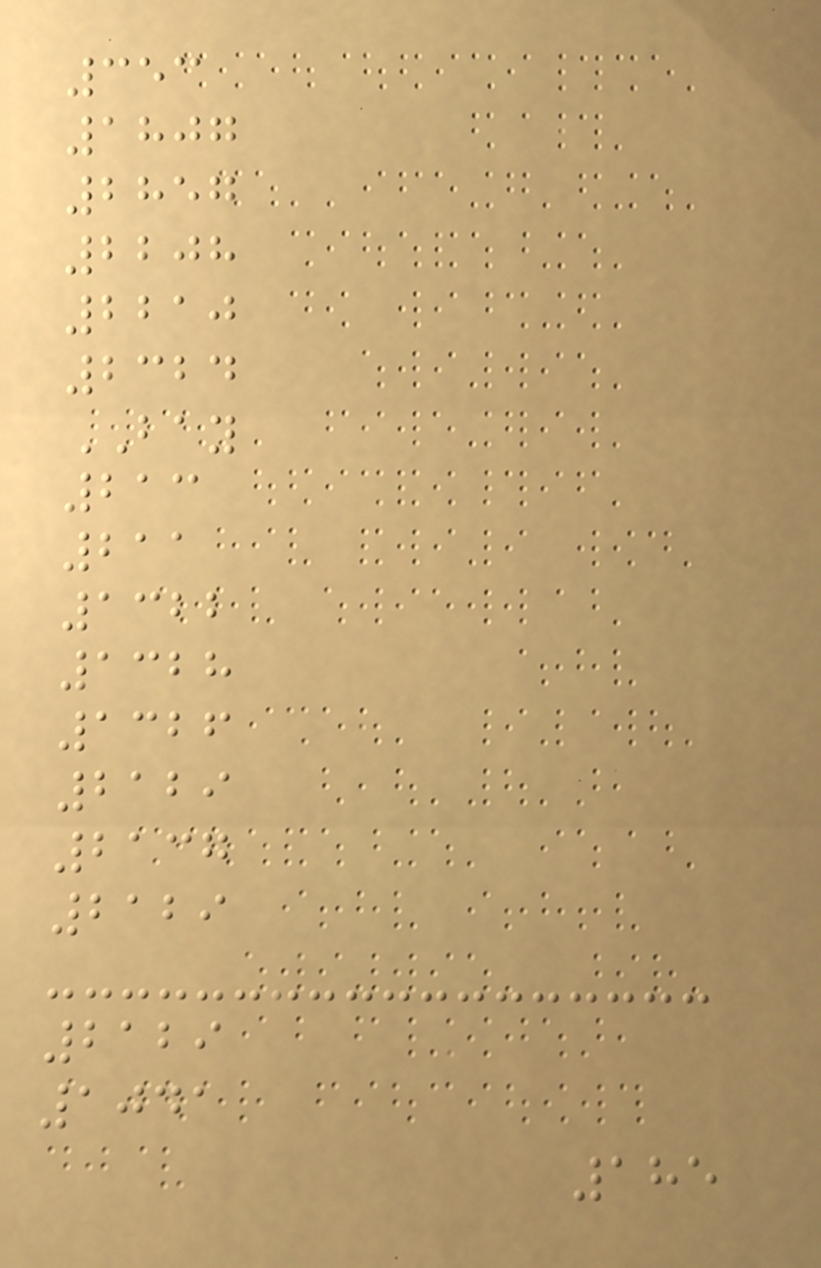353
1807
2857
2208
2210
2324
BAY
213
211
1322
1328
1326
2129
2137
2129
2129
1041
185
